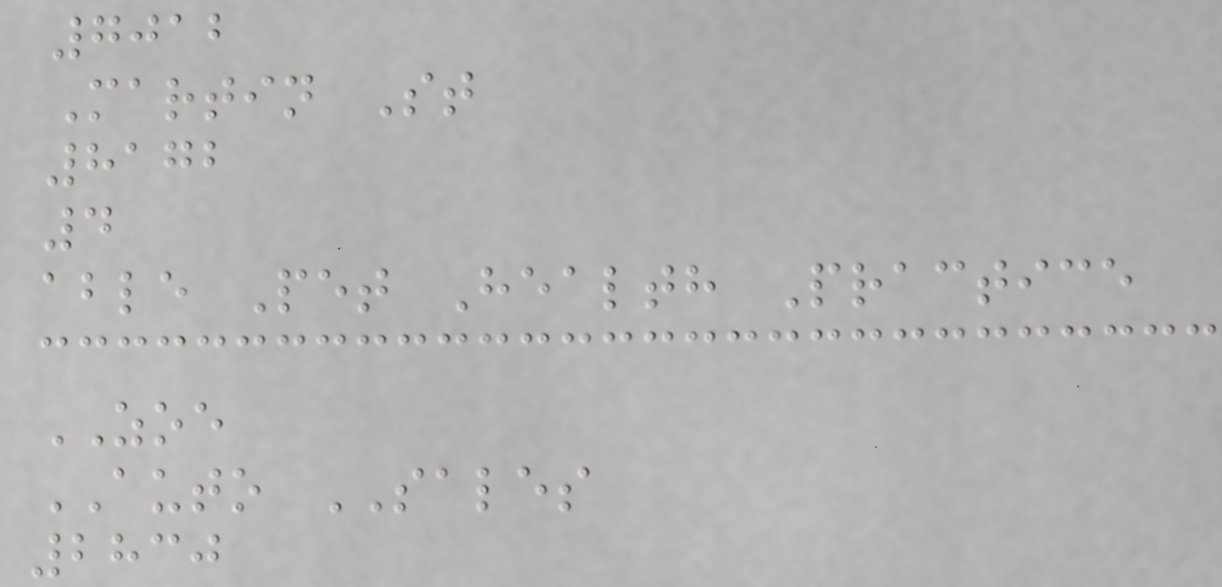7012
Martin St
8172
4
able Pet Health Practice
ZOE
AUTO SALES
2830
